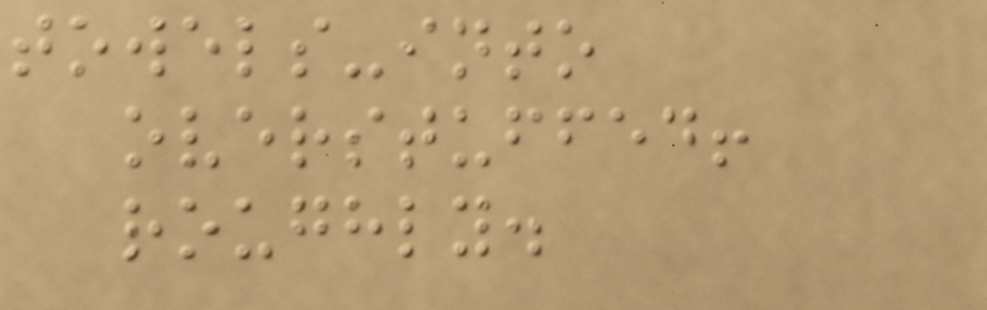towels-into
overstuffed!
roughly.
